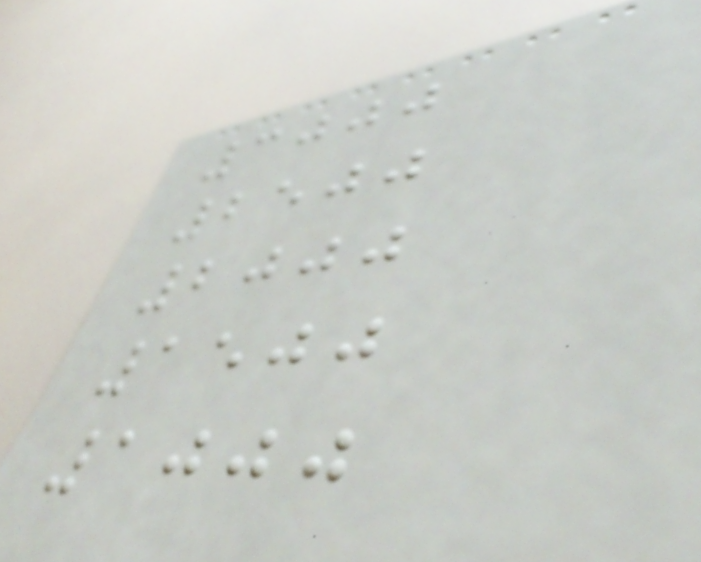3000
2500
2000
1500
1000
